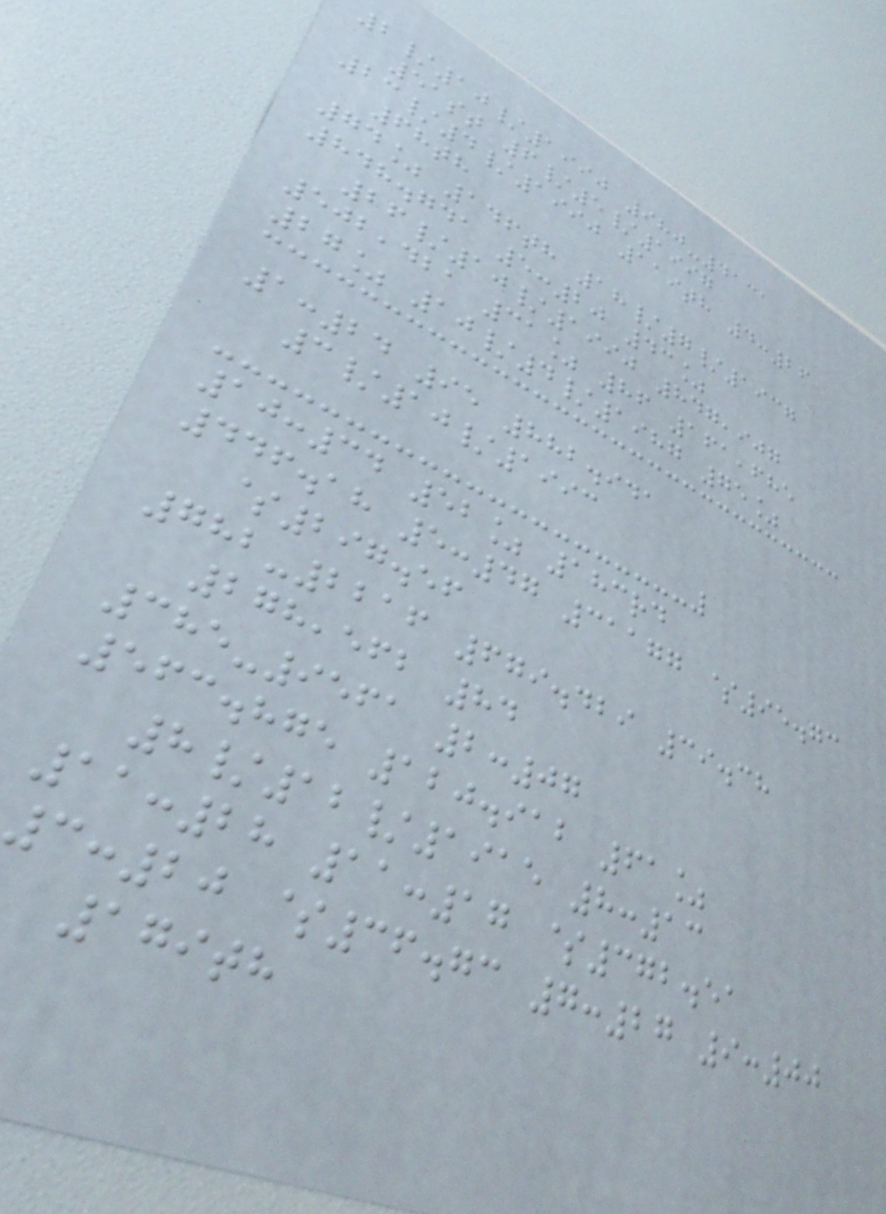2/10/1990 980-4131
51st 6/5/1997
23/4/1990 119th 4:26
68th
74% 146th 18/7/1937
848.741 5:20 43%
26/10/1990 847,907
502,421 31% 86 161,685
27% 10/4/1987 75%
1:24 95 882.941
3/10/1993
10:34 52% 183rd
446.18 5:47 31177 $95.73
$297.56
782-2216 679.429 39.38
278,562 84
385-9561 2:07
563.875 120.912 61%
8/12/1915 8:13
11:28 11:17 $372.51
3:20 $36.73 7:27 9:00
179th
